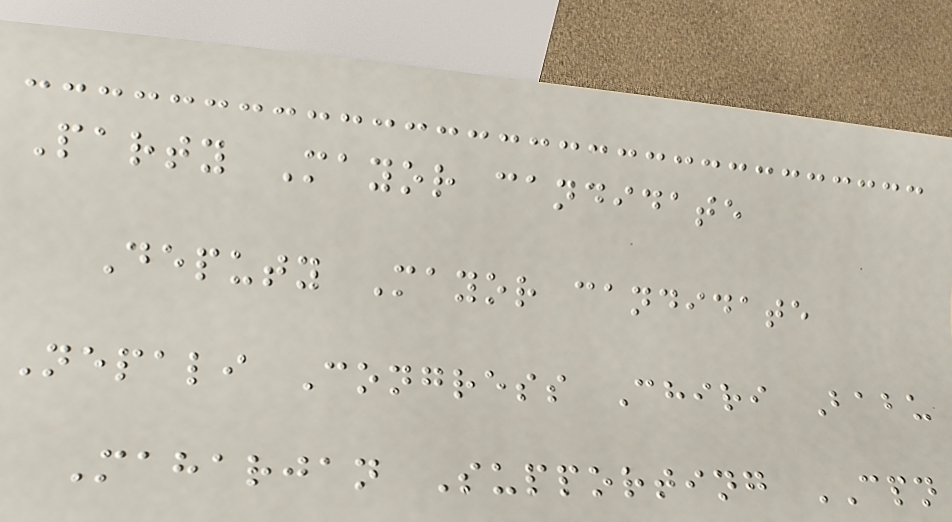Party Mayor candidate
Deputy Mayor candidate
Nepali Congress Chiri Babu
Maharjan Supporting CPN
